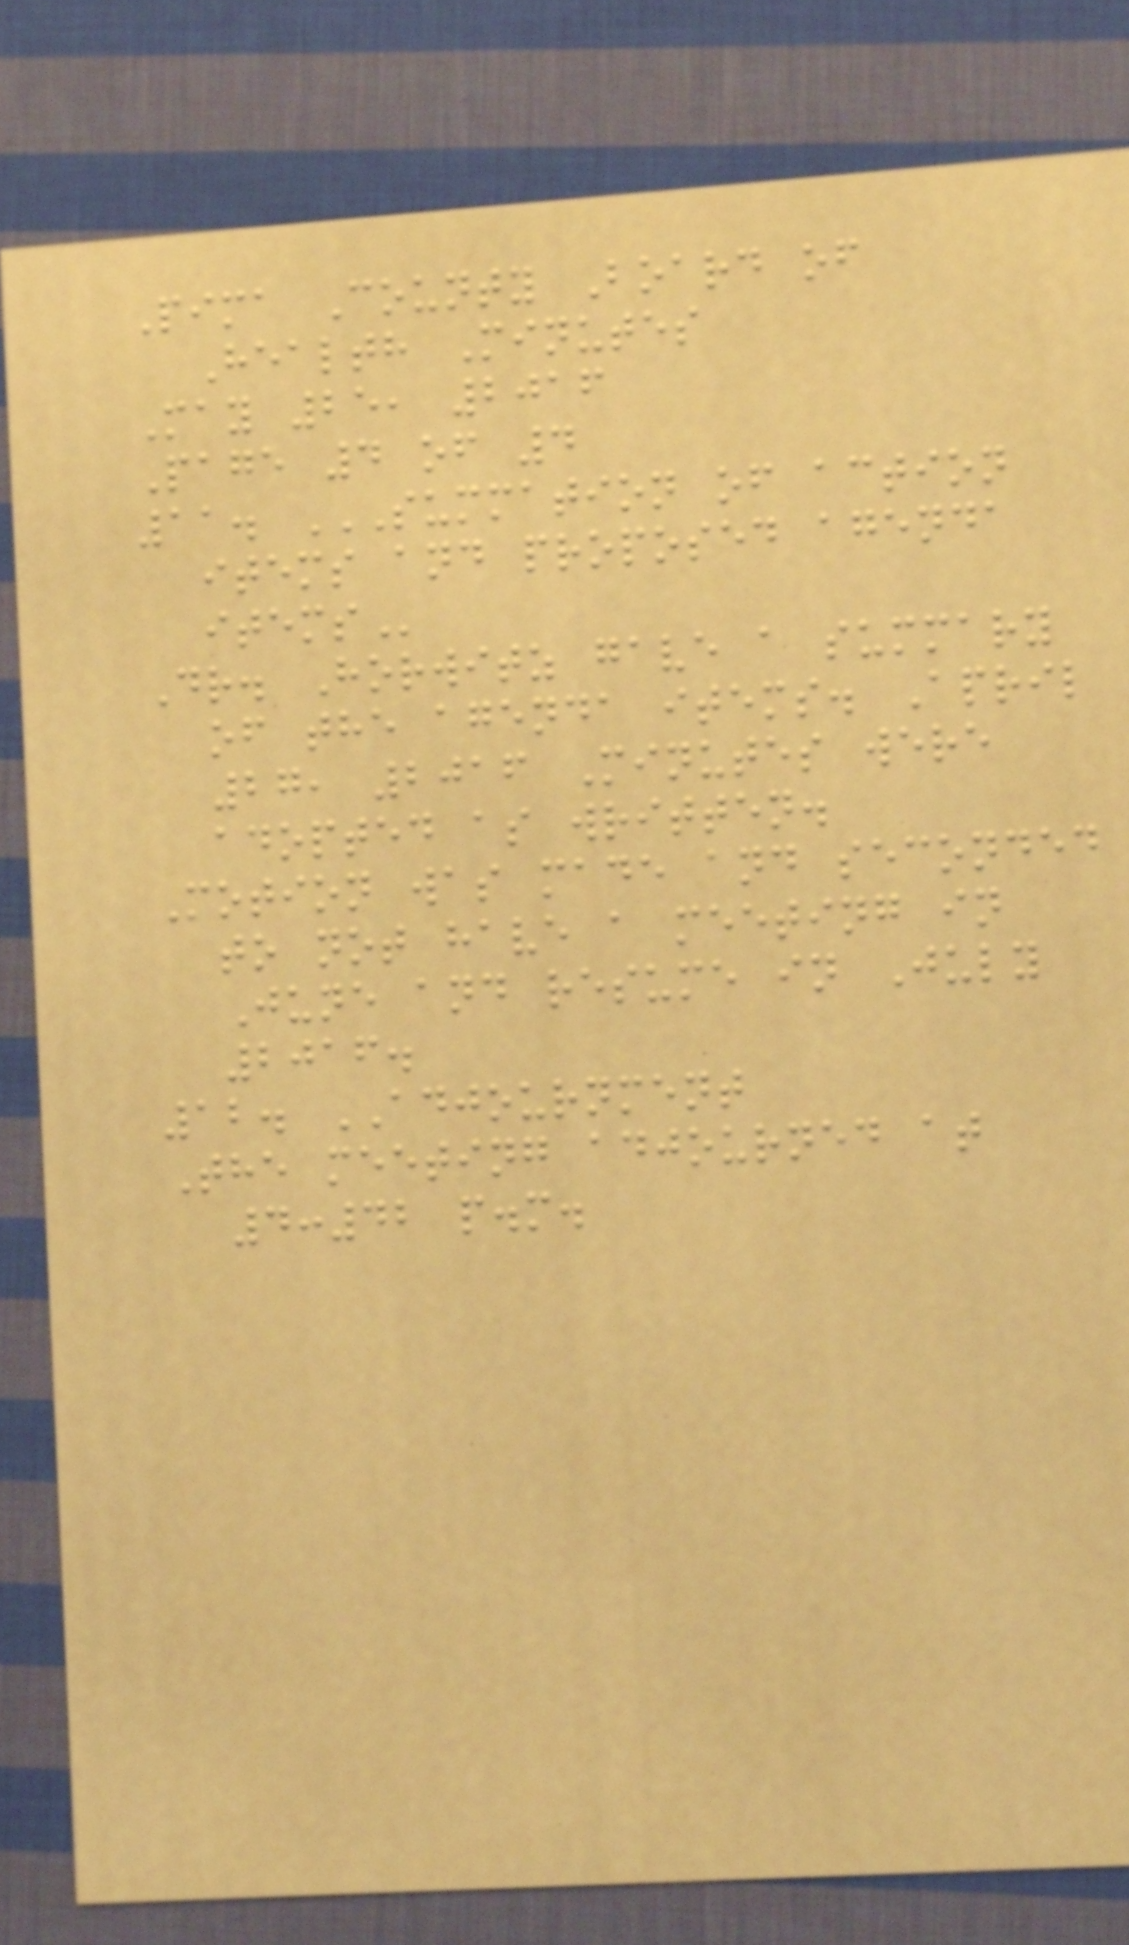Pima County Board of
Health Minutes
May 25, 2016
Page 4 of 4
11. SUMMATION OF ACTION
ITEMS AND PROPOSED AGENDA
ITEMS
Dr. Horwitz gave a summary
of the agenda items. April
27, 2016 Minutes were
adopted as written.
Motion was made and seconded
to not have a meeting in
June and resume in July
2016.
12. ADJOURNMENT
The meeting adjourned at
4:42 p.m.
